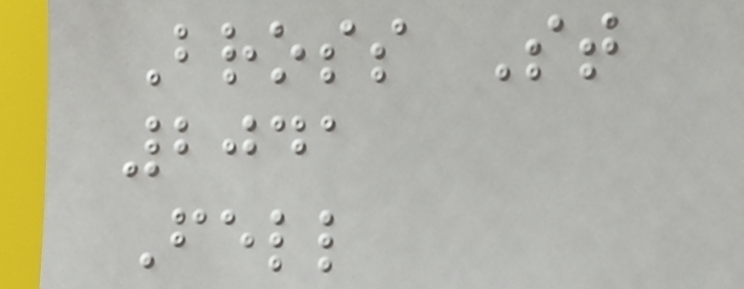Bross St
2041
Fell
